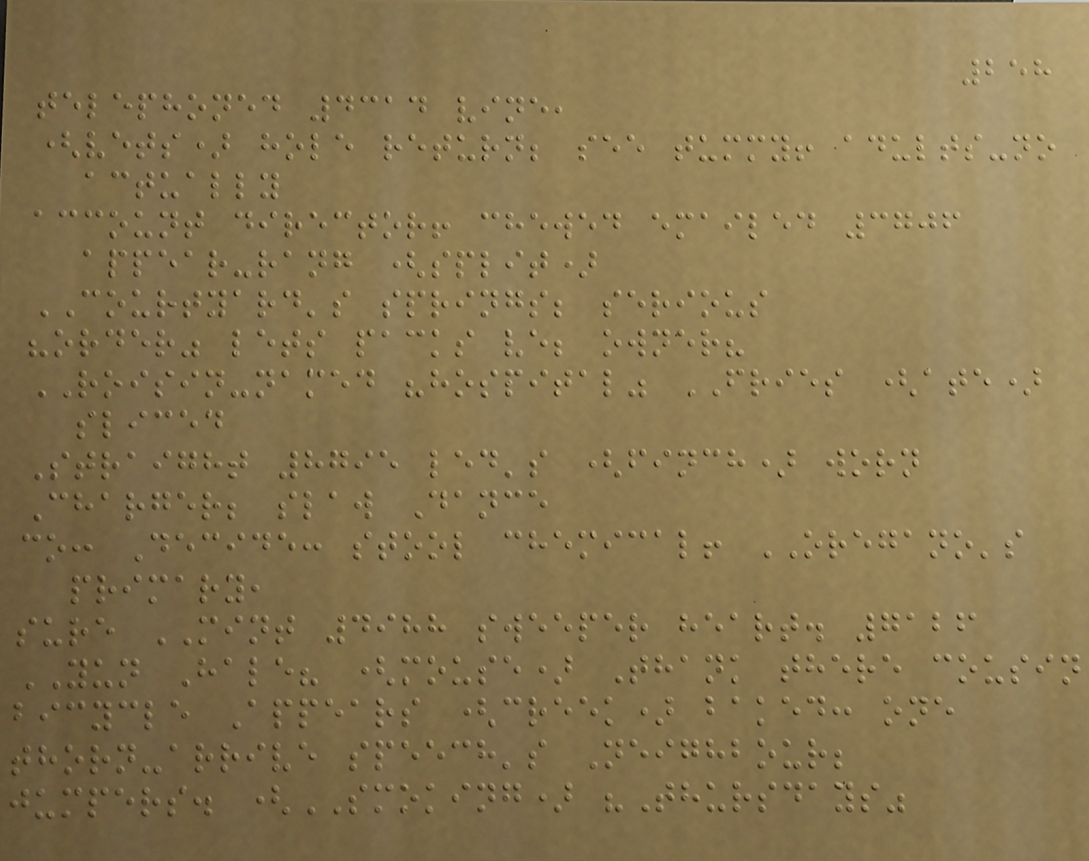258
telephoned 4314 vine,
(vets) hole return; see tummy! adults-no
actually
account director! chewed emailed 3706
appear-rang (split)
COURTYARD's springs; serious
"order" lets packs ve; owner?
ROISIN-named "hospital" FRIES (ate)
sliced
Straight 8795 led's (finch) worn
Charger; slaw Dance
co: Decide: stool chemical! OREGANO's
primary,
sure MINT 4988 sweeper heart. 7126
YUN Hale? (mouse) Thank there cousin
bicycle Appears (creek) baked: one
thorn-arrive speech's Neighbour;
jumpers. (SMOKING) "Thursdays"
